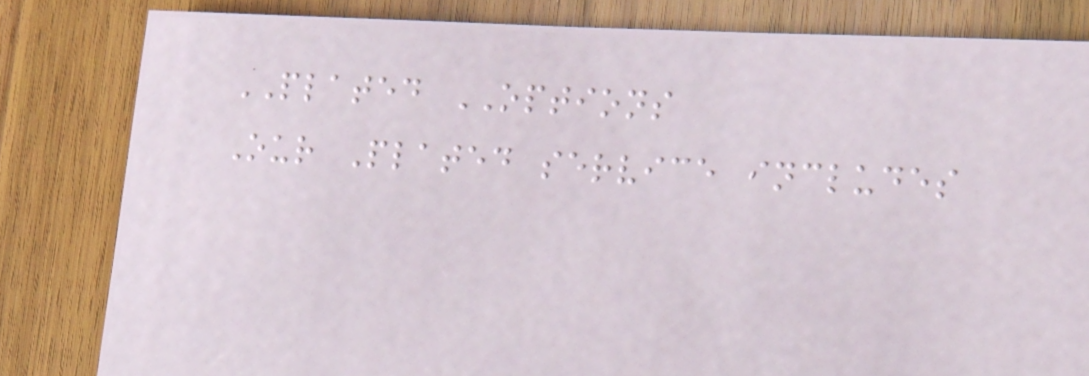PLATED OPTIONS
Our Plated service includes
